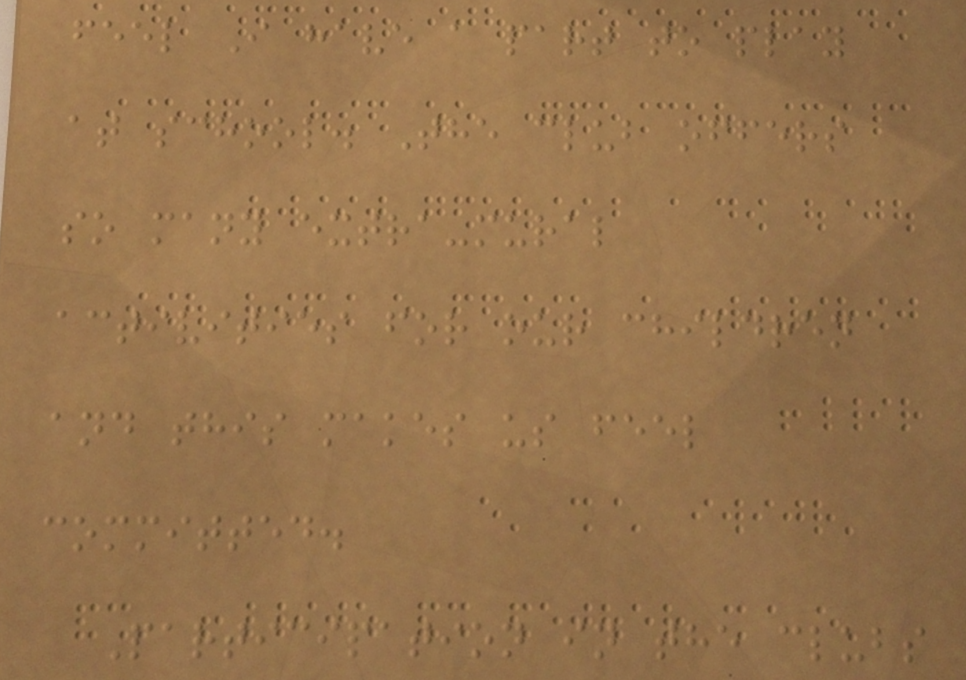feel I have a part to play
at school. The club offers
so many extra-mural
activities for our children
and this makes us feel
committed.
Participation in the clubs
